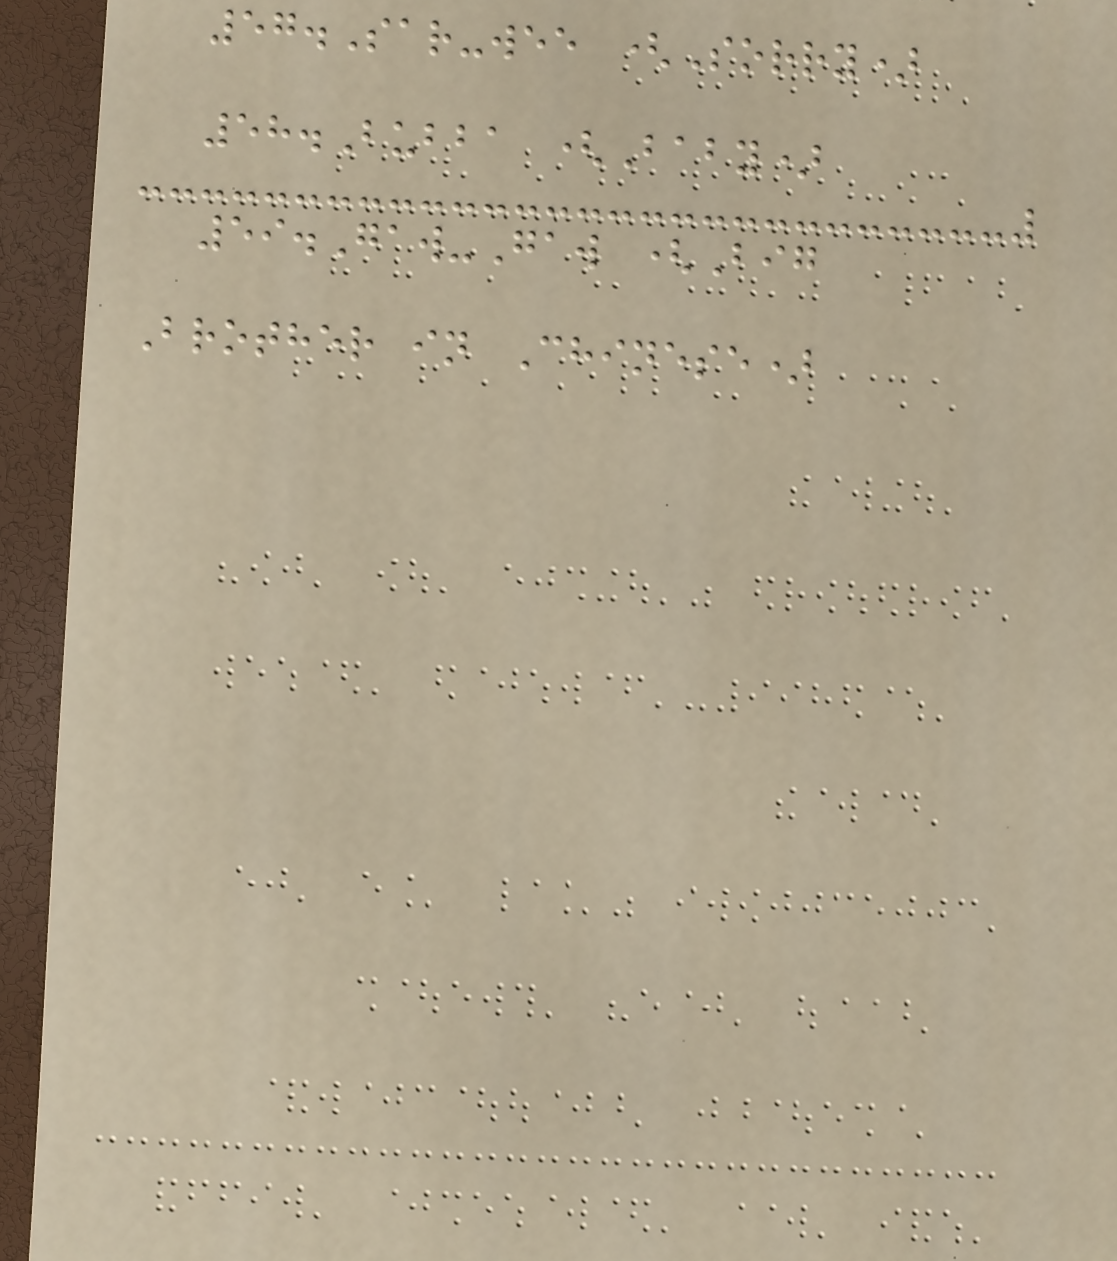57.Sar-wee (Sorry)
58.Bubba (Baby)
59.Gaw-Gaw (Big
Brother in Chinese)
